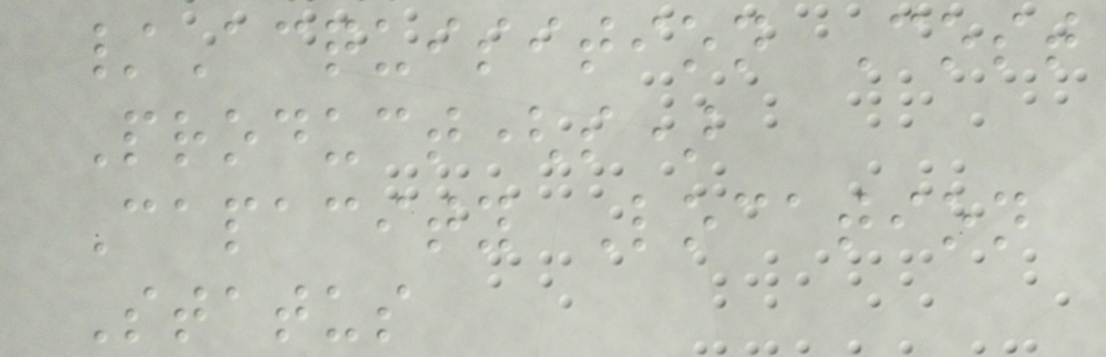/Acquisition Cost
Product(s)
Capacity Location
Status
